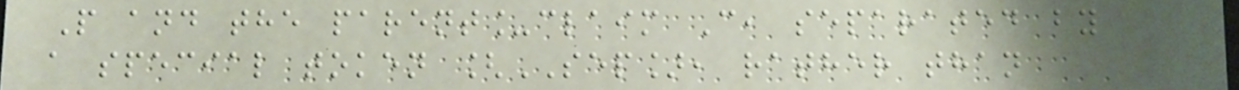P and the parent_claim C, separated by
a special token [SEP], rather than
